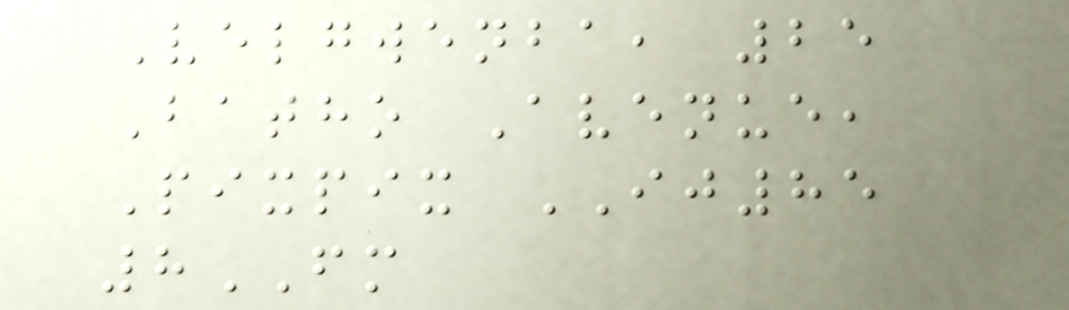Velgwenba, 25
Batho Avenue,
Pixpix IJ85
8FM
